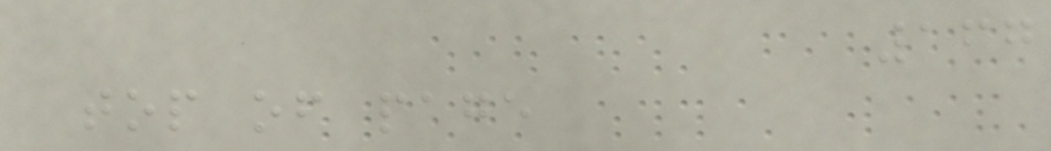167
top of page
